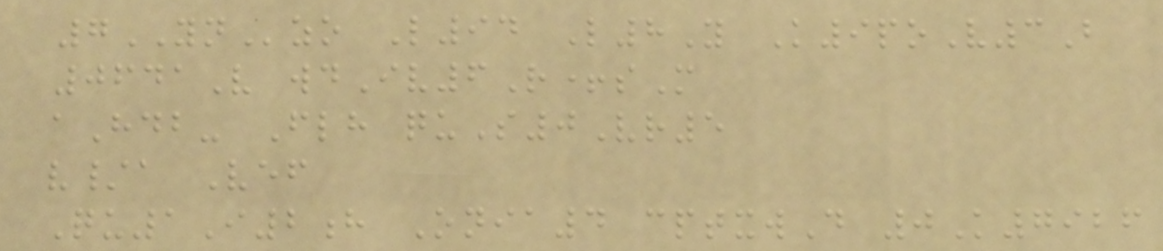7YNzo L94 L8Y K9poV3B
0641V wdIv6R+sM
aHdb- Flh quS0Vr5
v/a Vef
Qu1I2h Onia4 cptxwD 0K7926
